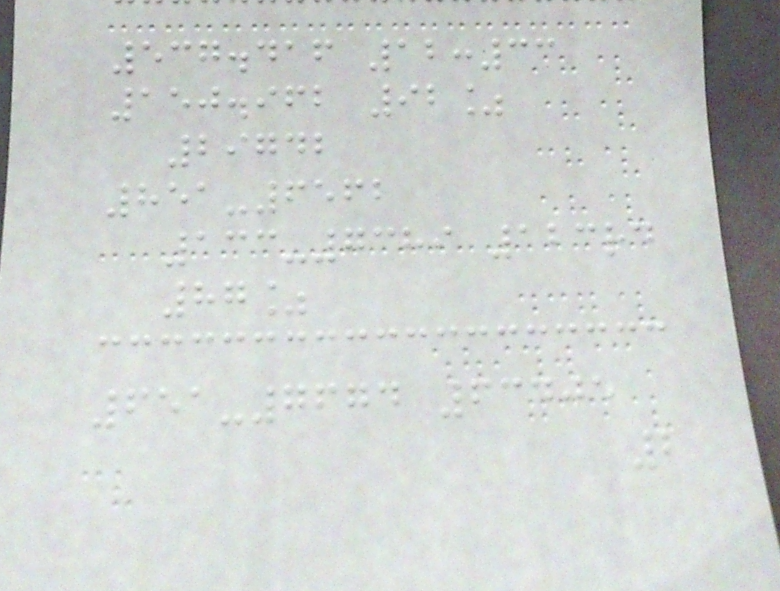537.416 12:33
150.962 92%
29742
851-6562
133-7389 123rd
87%
651-7674 63405
2
